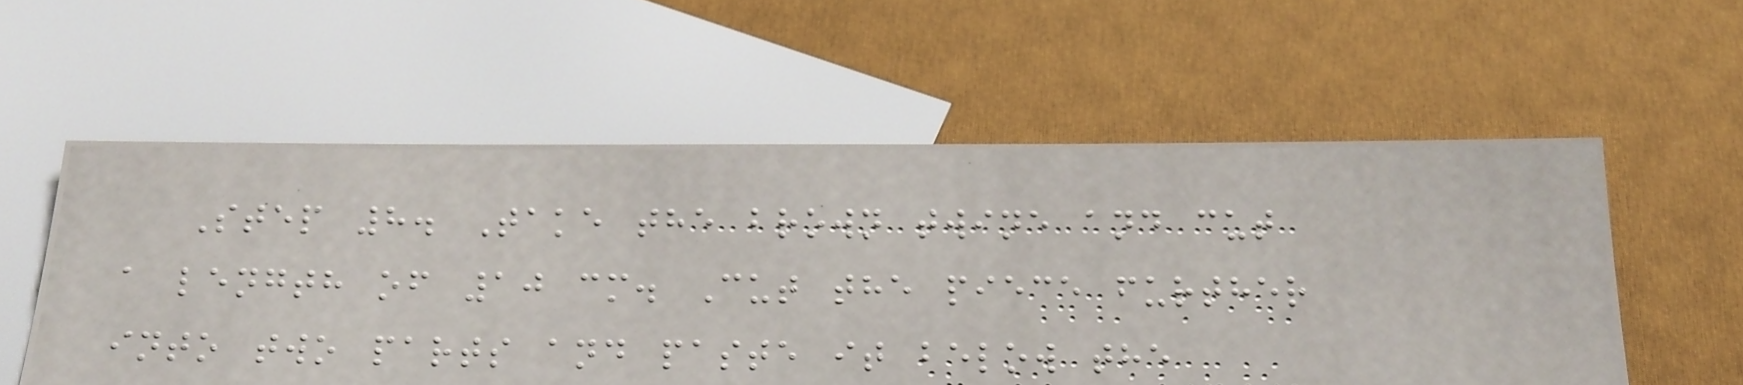Step 8. Take the brown twine and cut
a length of 10 cm. Cut the piece further
into two parts and paste it below the
